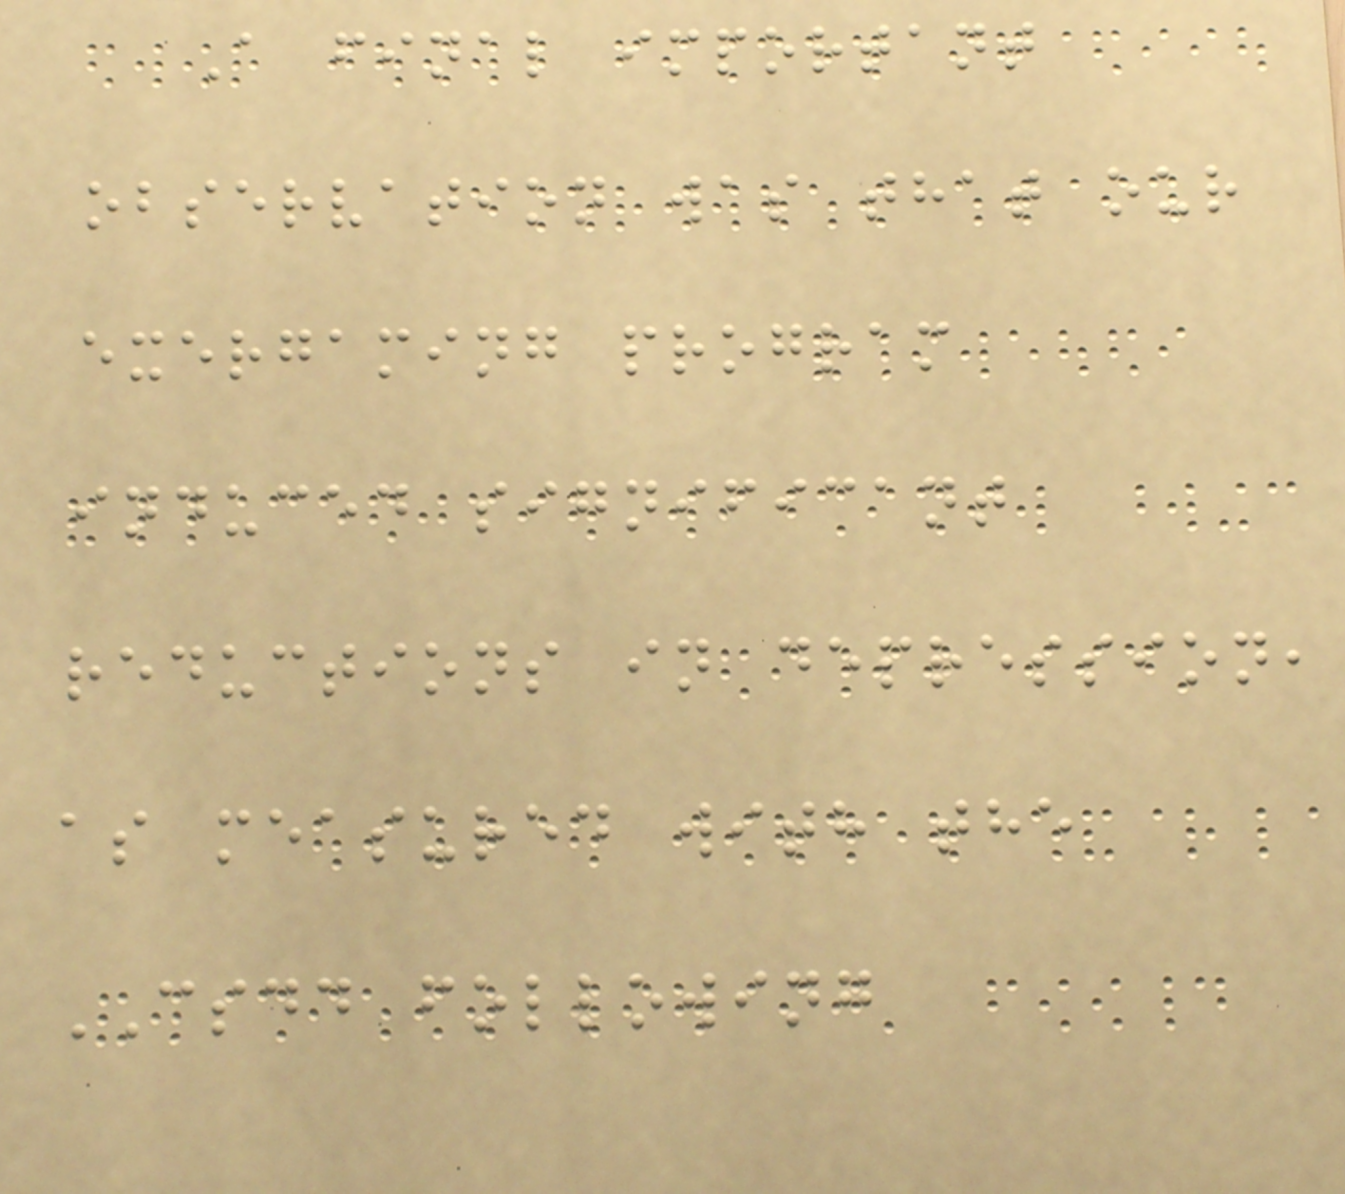A final important
observation was that our
exergaming program
induced significant
reductions in depression,
as measured with the
CSDD following
